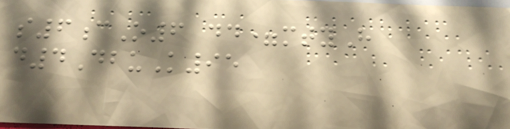s6cO6 dd=mtyH
d4DbuK95
